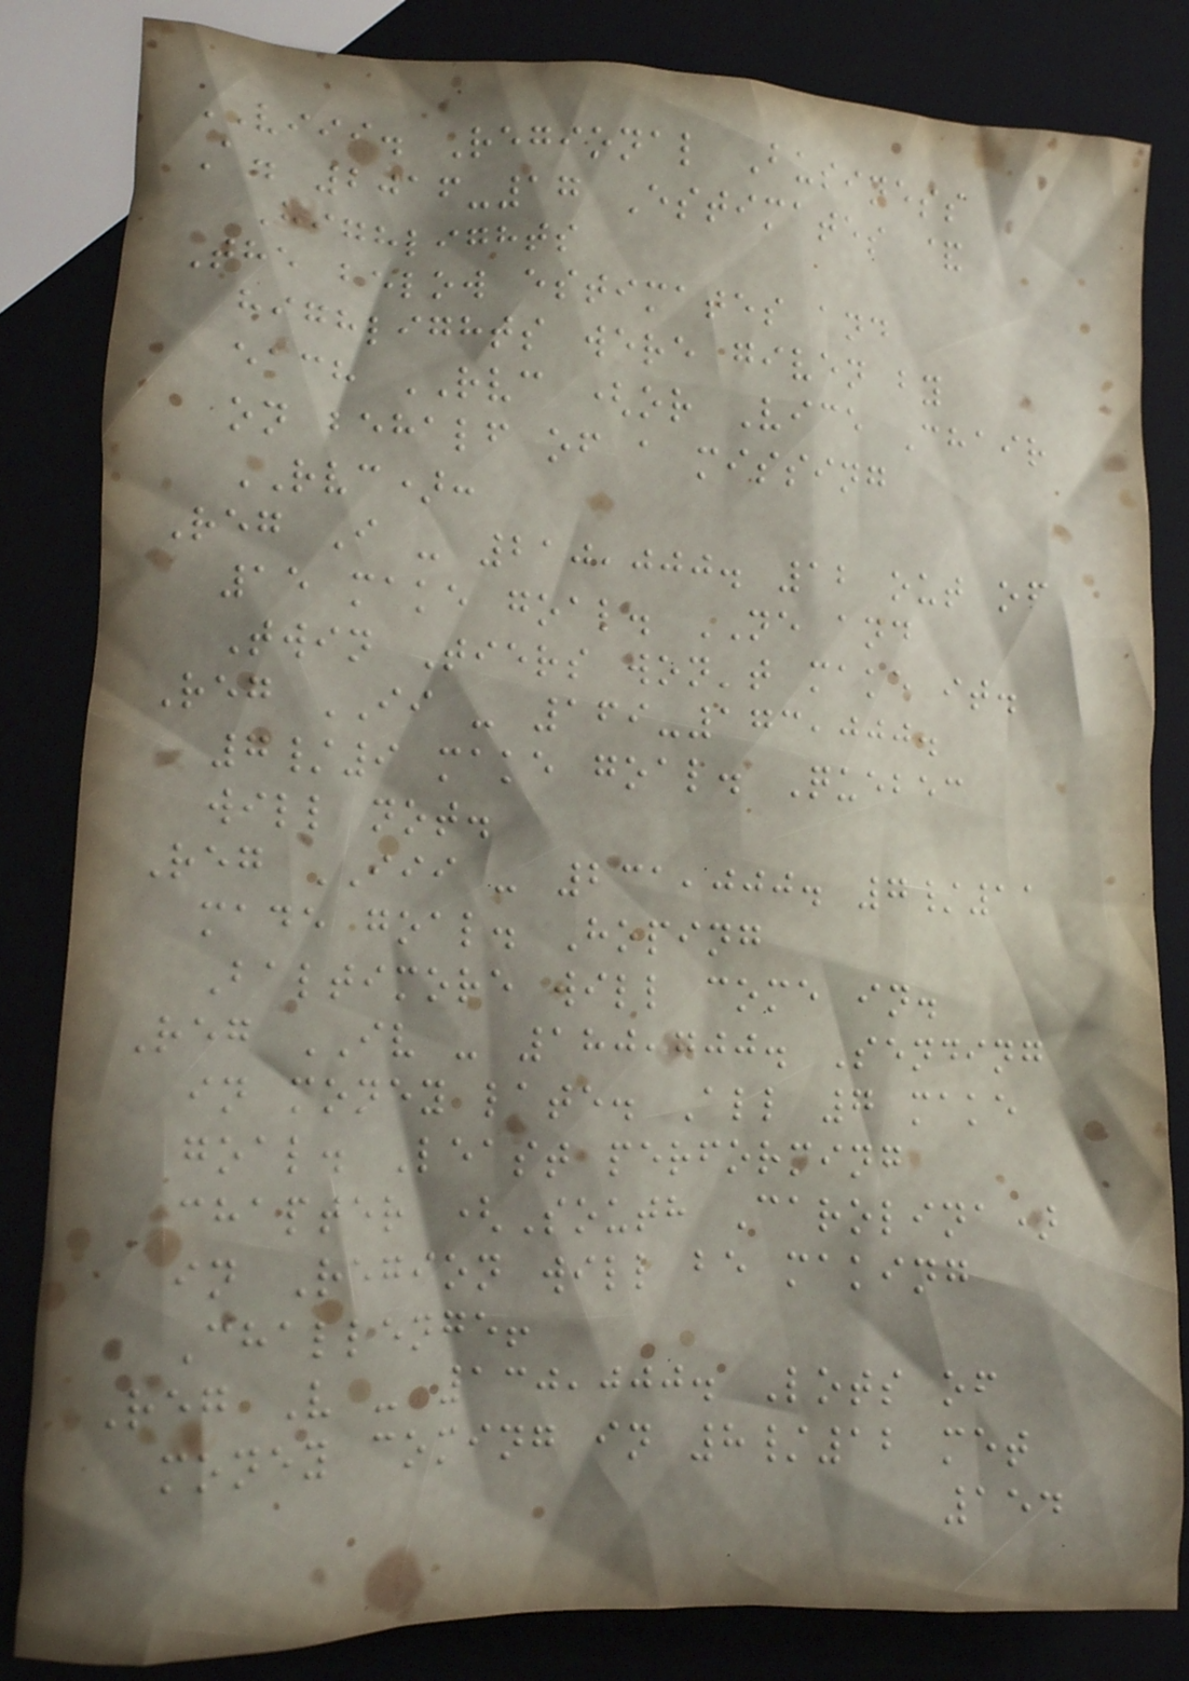VIII. Regional Business
A. 2016-17 Estimates &
Highlights
The below estimates and
highlights were given by
each RVC (or Vice Chair
on behalf of a missing
RVC):
Reg I - 210,000. 12 out of
15 make goal. NE and
Twin Tiers won't make it.
Reg II - 169-173,000.
7/9 make goal. Quebec
will not.
Reg III - 231,000. 7/11
made goal. Hoping
Baltimore will come in.
Reg IV - 180,700. Sending
in money late. All 7 make
goal. Least performing
chapter (South Carolina)
in Region will be making
Challenge!
Reg V - 130,000. Lots of
money coming in 8/12 met
154
